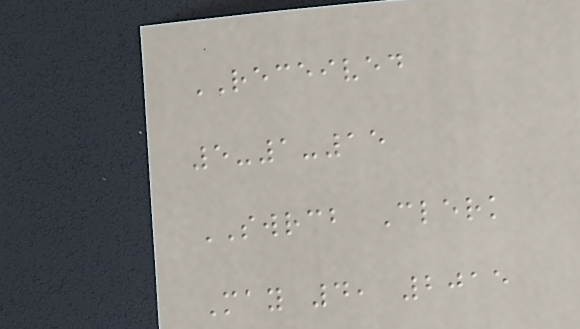RECEIVED
5-1-15
SWRCB Clerk
May 4, 2015
